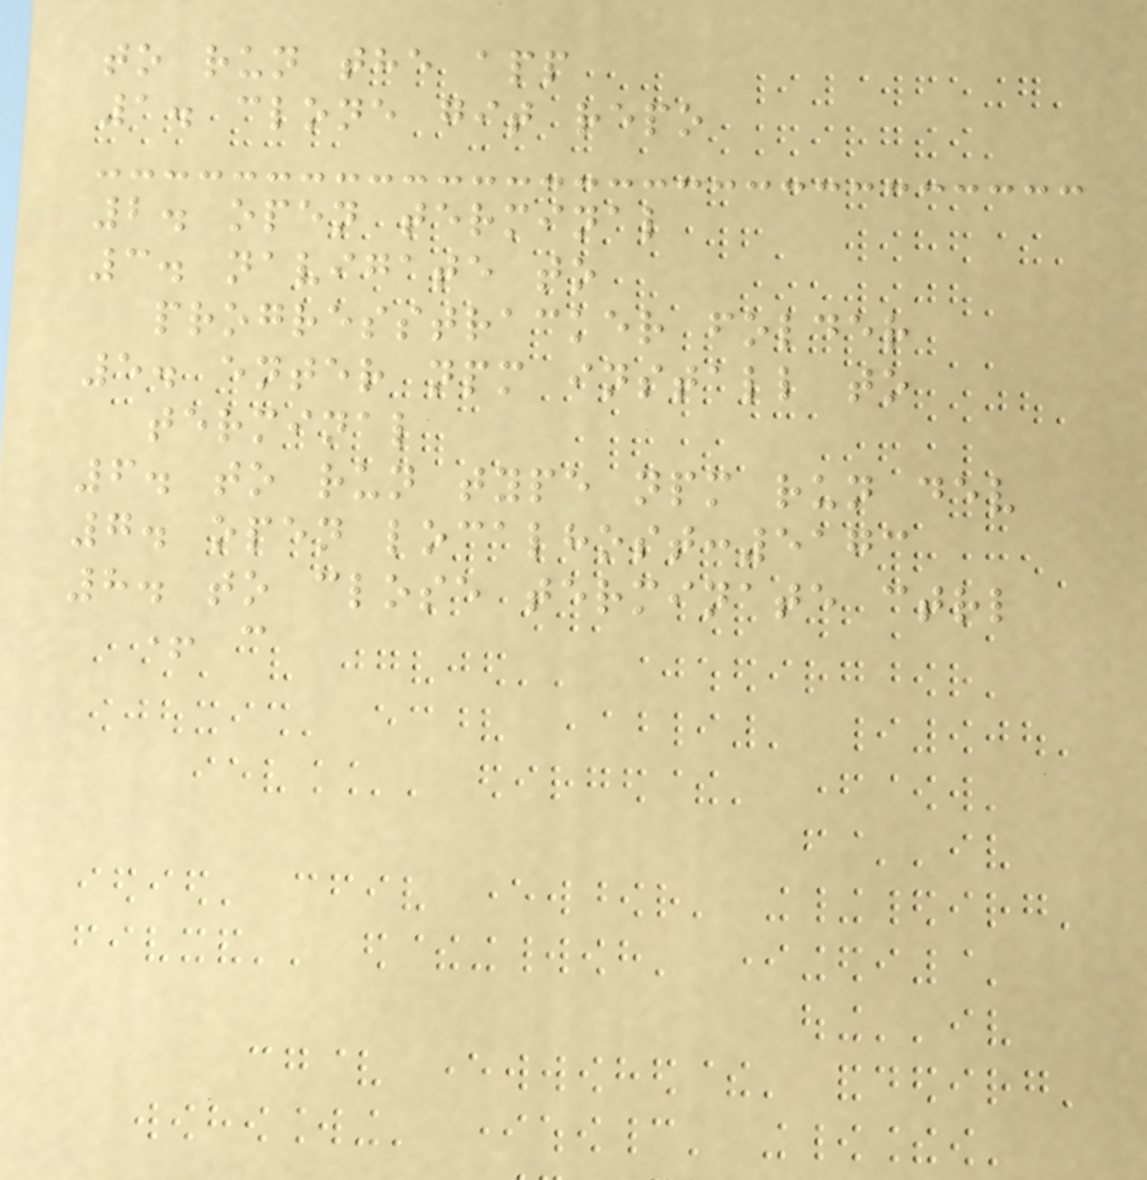to run the app
1. clone git repo
2. open terminal
3. navigate to
progresstracker folder
5. enter npm install to
terminal
6. to run type npm run dev
7. open localhost:5173
8. to close terminate ctrl
+ c
